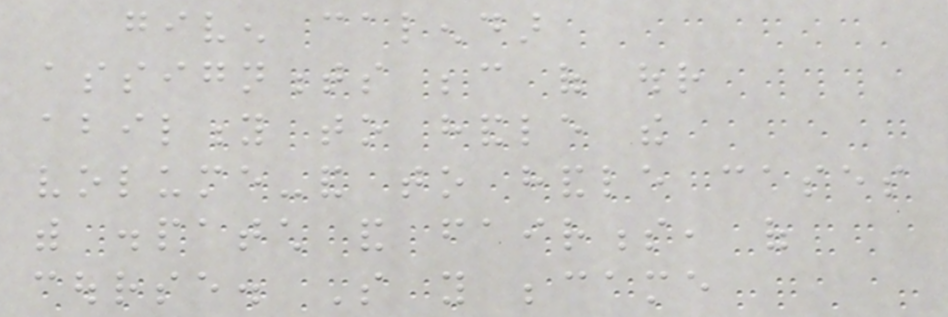given calendar
assignments because of our
ability to handle the
volume-and to handle cases
with dispatch and fairness, of
course. So you became
